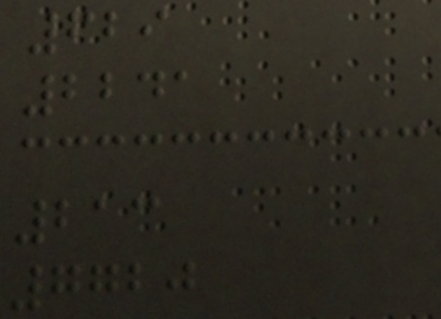629
2241
213
7720
